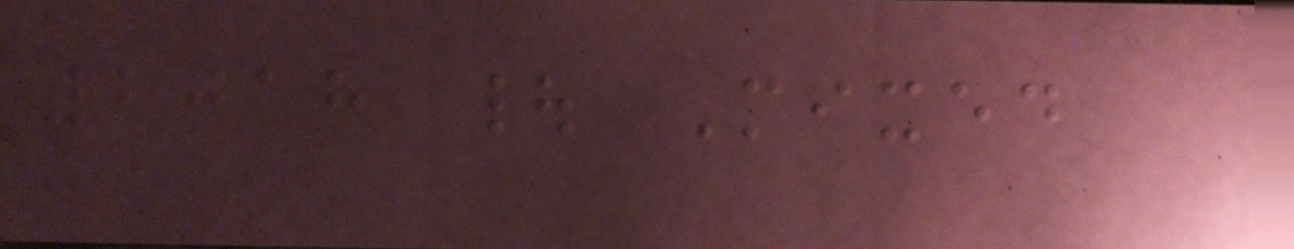2018 | Mixed
